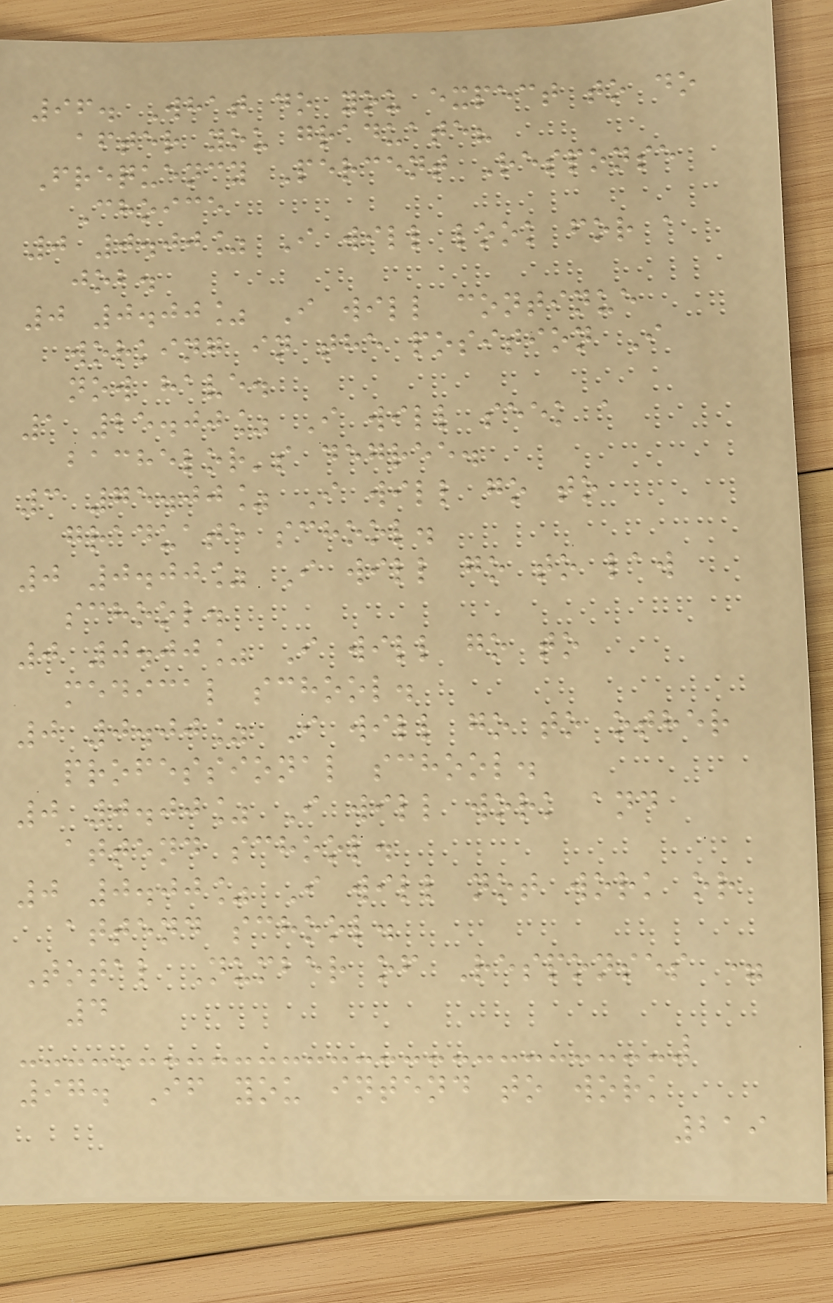96. What do you expect to do
after you graduate?
Frequency Percent Response
Choice
0 0.00% I will look for a
job.
0 0.00% I will continue
working in the position I
now have.
1 25.00% I will seek a
bachelor's degree.
3 75.00% I will go to
graduate school.
0 0.00% I will go to law
school.
0 0.00% I will go to
medical school.
0 0.00% I will go to other
professional school.
0 0.00% I will work and
attend school.
0 0.00% I will not work or
attend school.
Total Number of Responses =
4
97. If you intend to work
219
